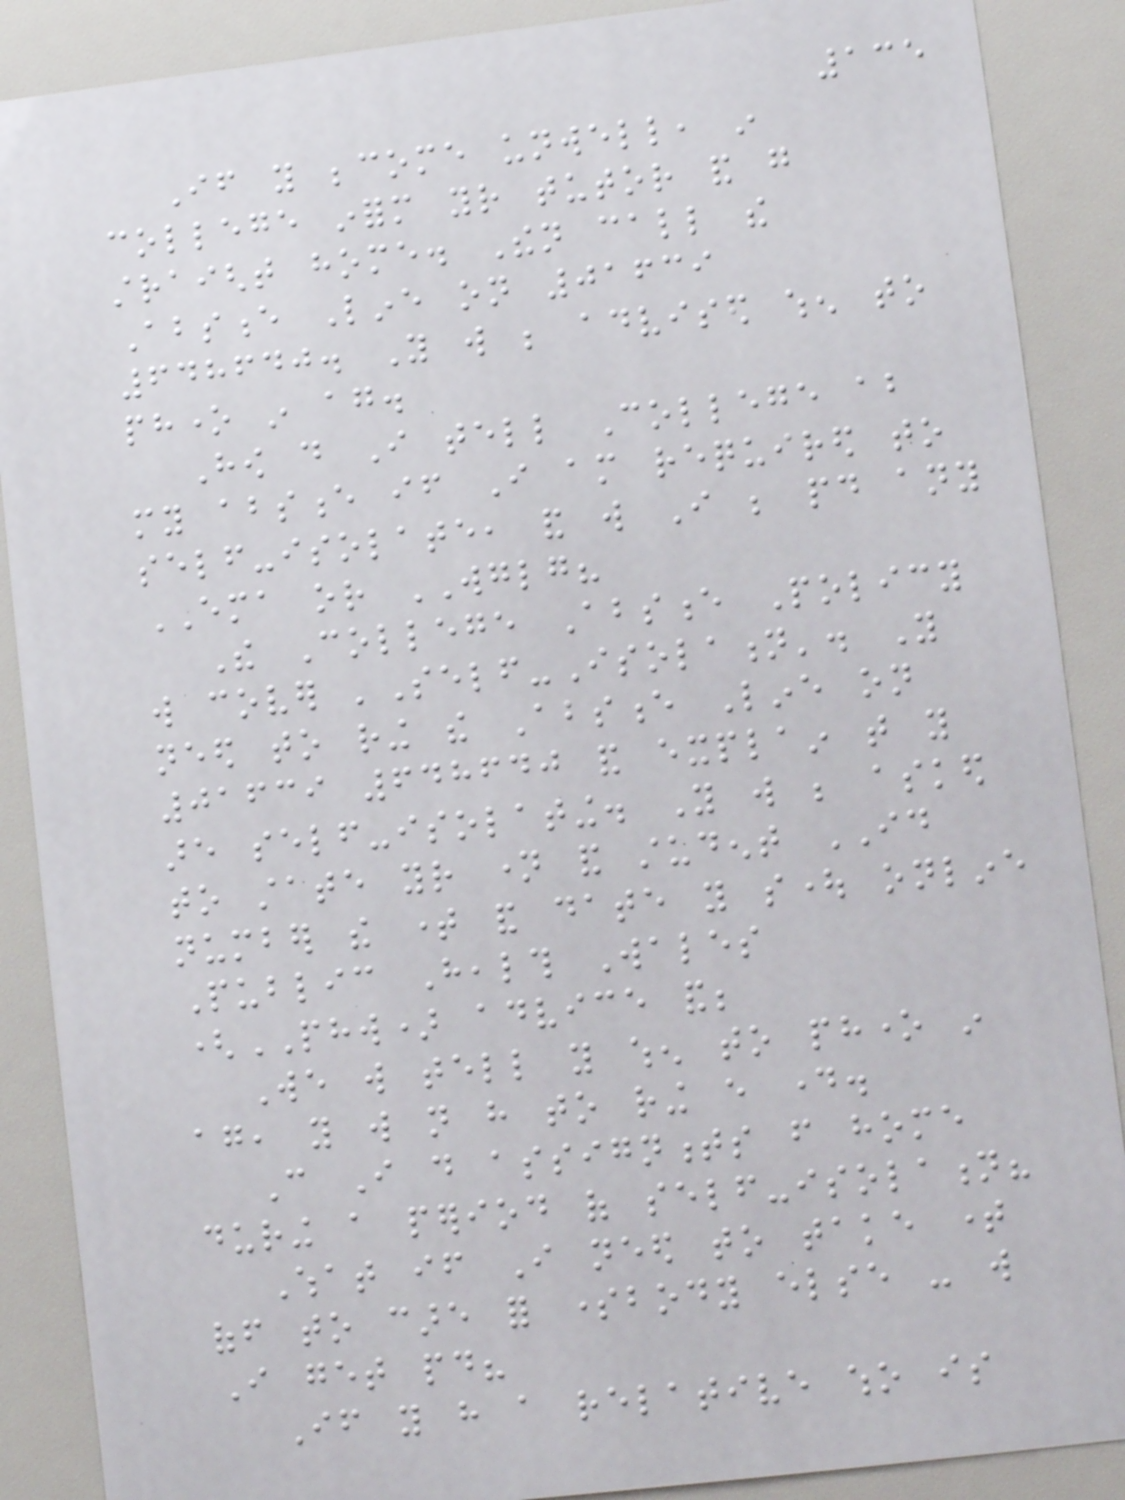135
If you become unwell, in
college inform your tutor and go
straight home. Then call the
Absence Line on 01639
648640. You will be advised when to
phone in again.
How do I tell College about
my absence if I am required to
self-isolate, and will I be paid any
EMA or WGLG?
The College Absence Policy
will cover 'Self-Isolation'. You
need to ring the Absence Line on
01639 648640 and explain that you
are self-isolating. You will be asked
to state your name and student ID
number the time and date you sought online
Public Health Wales
(PHW) advice and;
We will tell you when to phone in
again, you will not have to ring every day.
Can I do assignments from home
during a period of self-isolation?
What if I need to take time
off to care for somebody else - will
I get paid?
If you have a relative who is
